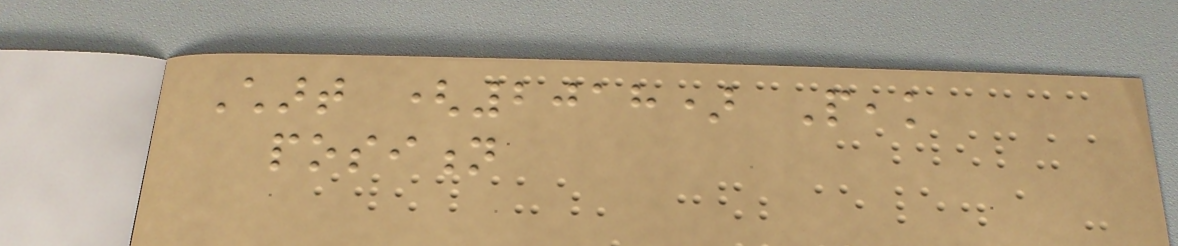Chart (2018) Peak
position
